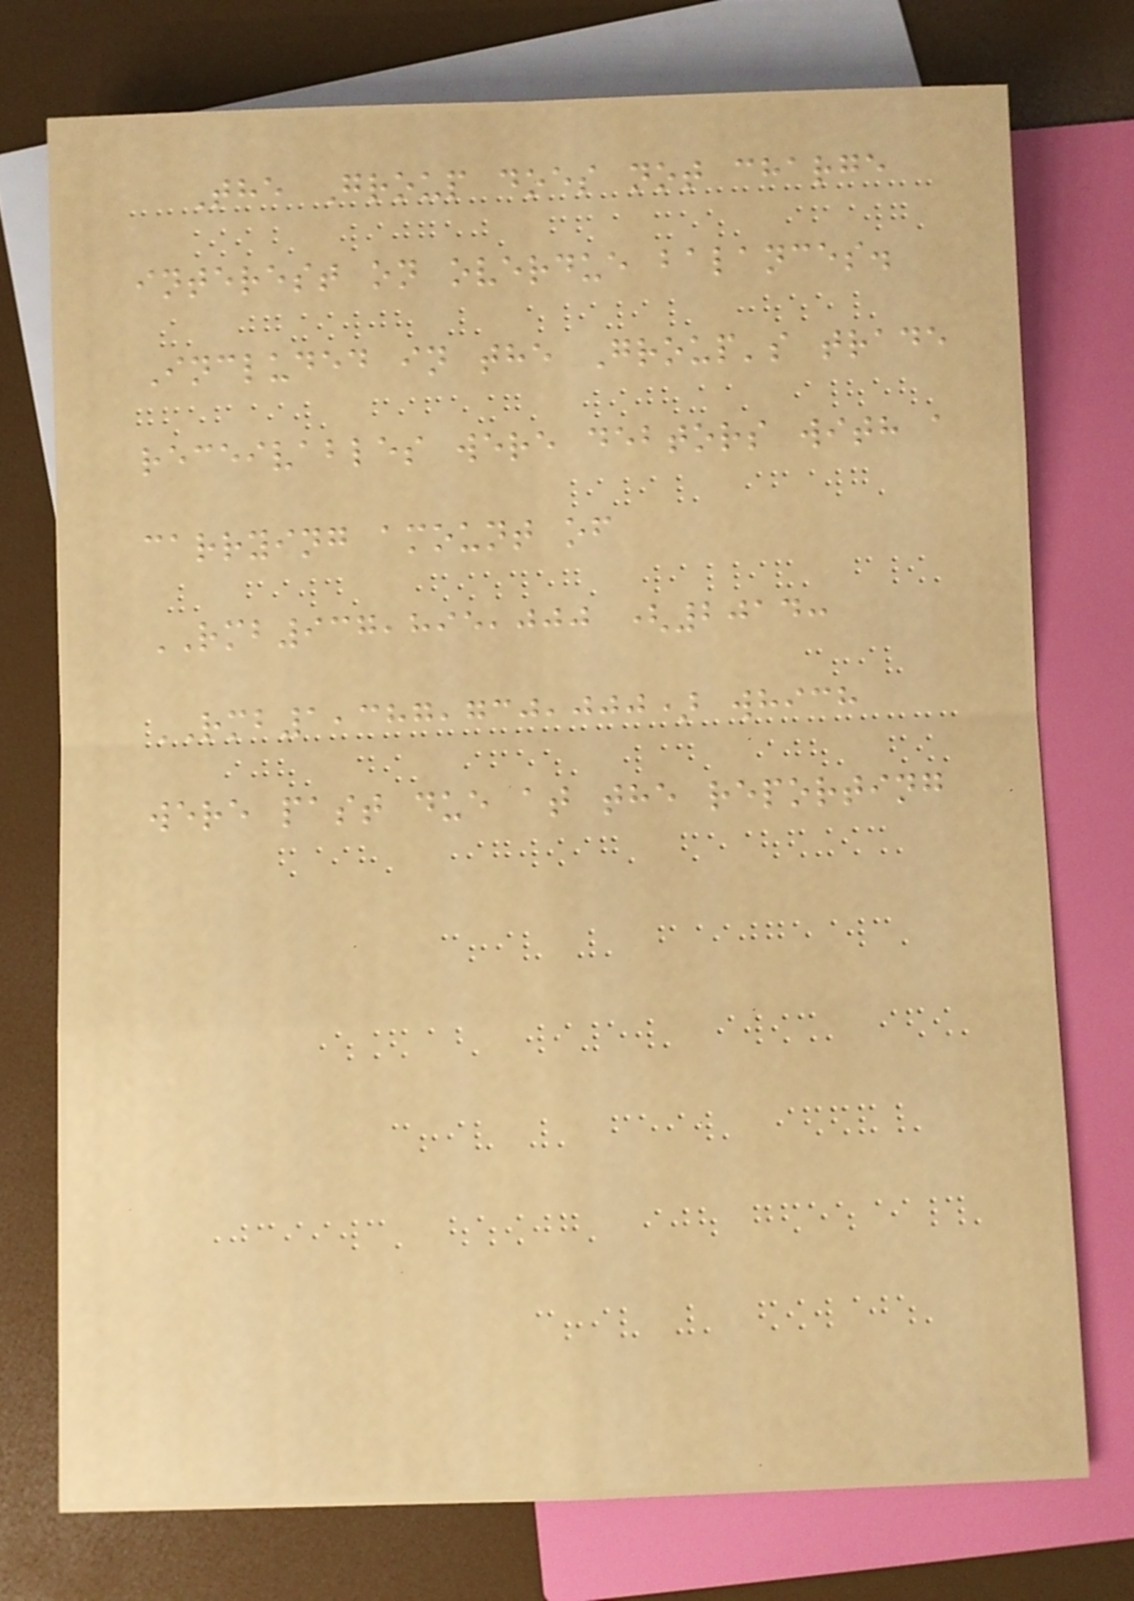The Group does not charge
interest on overdue balances.
Included in the Group's trade
receivables were debtors with a
carrying amount of
RMB937,895,000 (2014:
RMB1,387,730,000) which
were past due at the reporting
